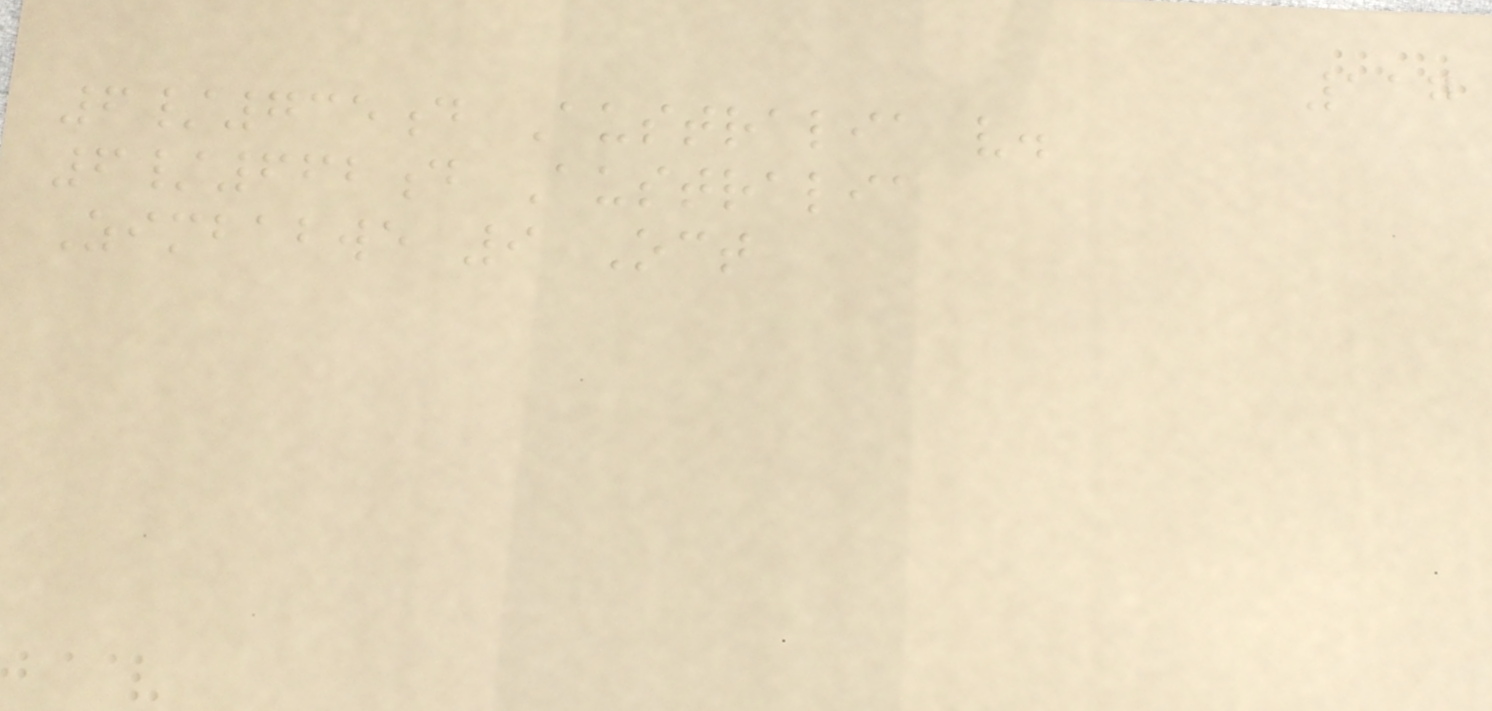117
6/735d Australia v.
6/662d Australia
Zimbabwe 9 Oct
